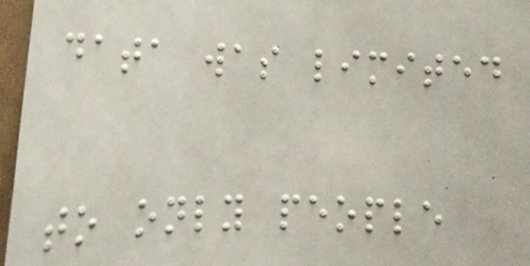data was limited
to only people
